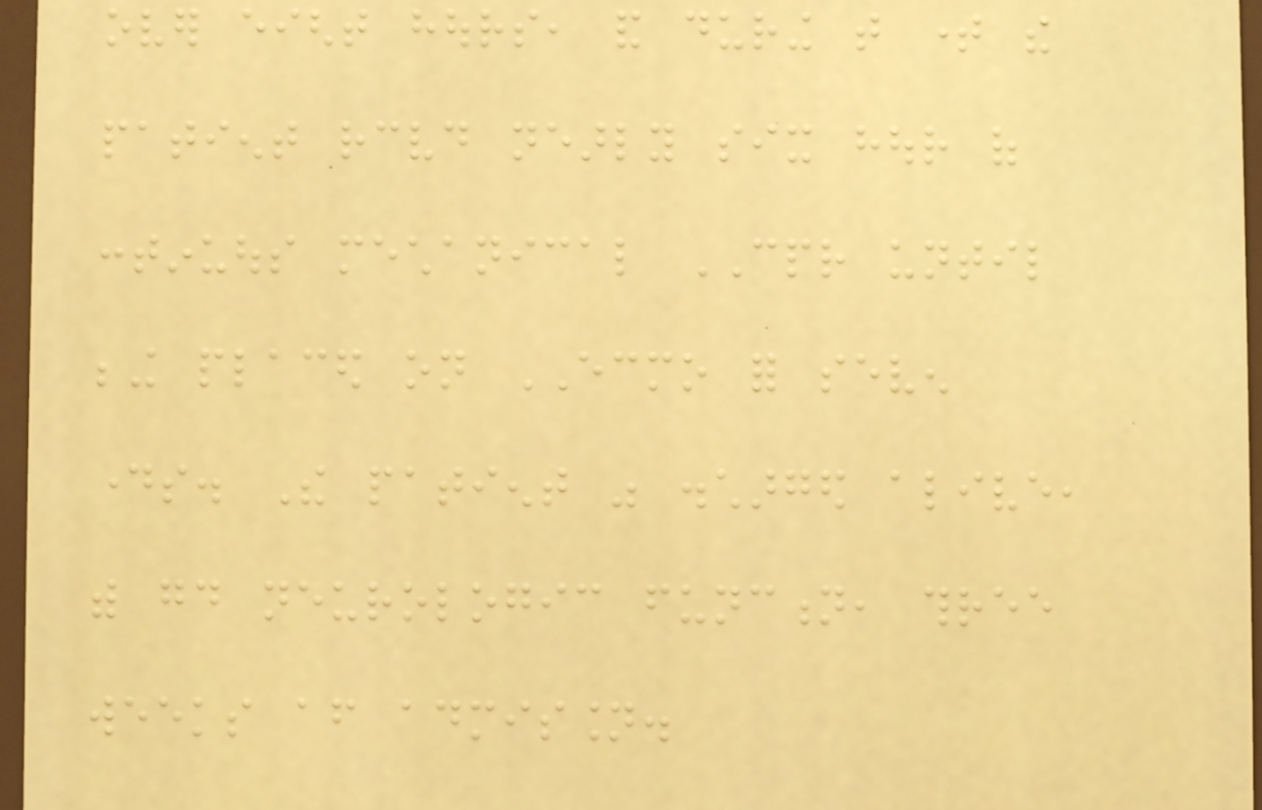over eight hours, and during that time the
patient received nearly six hour of
continuous mechanical CPR until
being placed on ECMO for seven
days. The patient was discharged alive,
with good neurologic function, three
weeks after admission.
